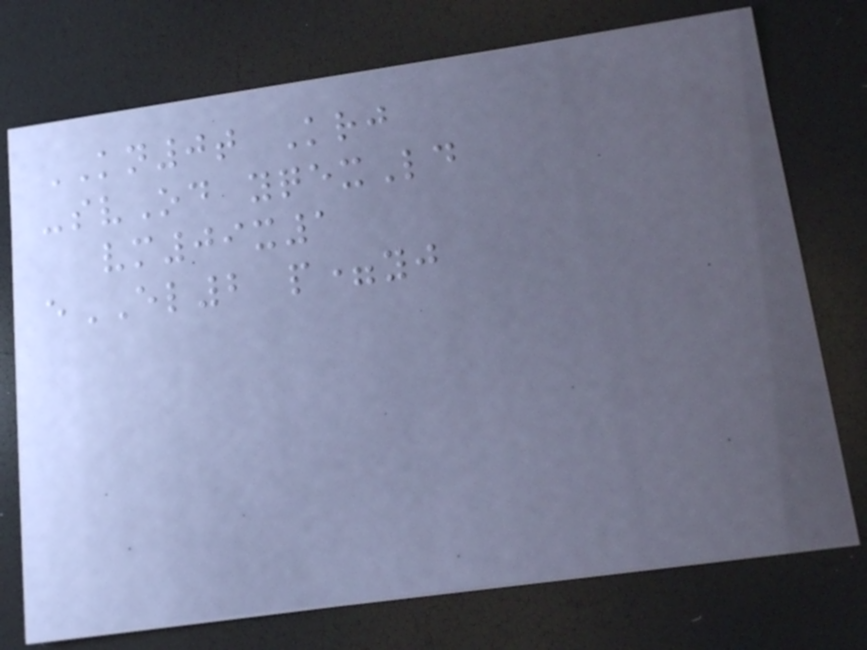KN0t Krj
-svOd yqexLd
vm09x1
eEL2 p=yj
